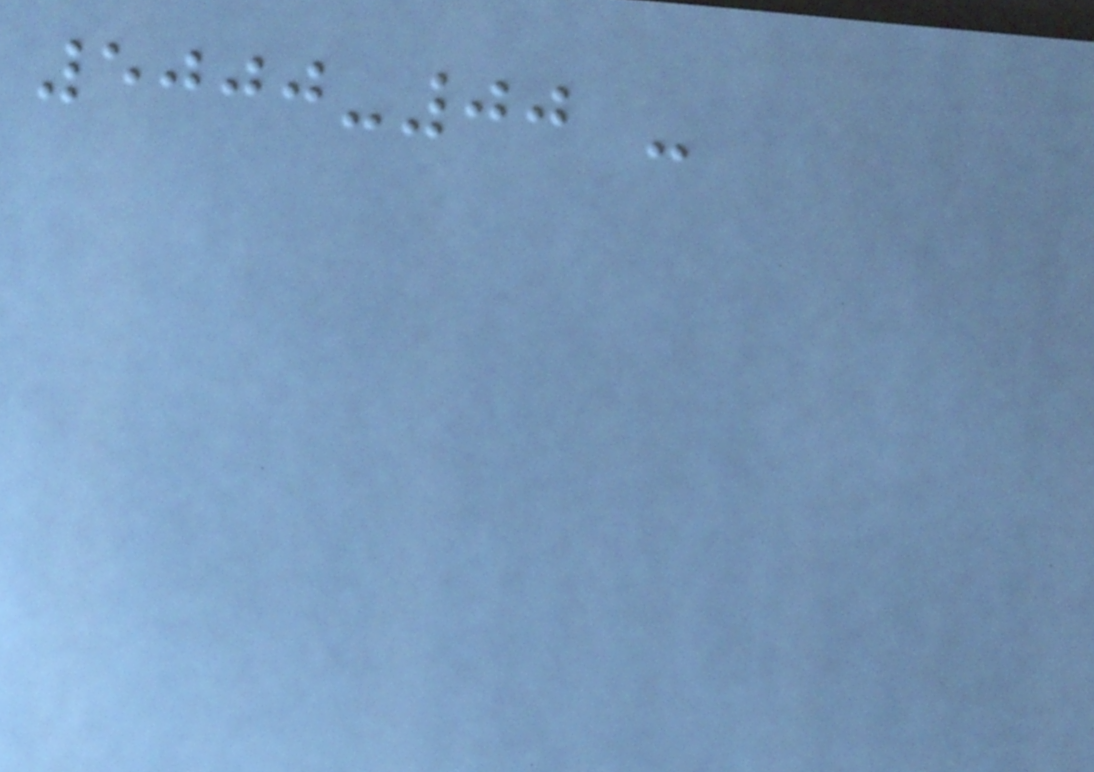5000-00 -
